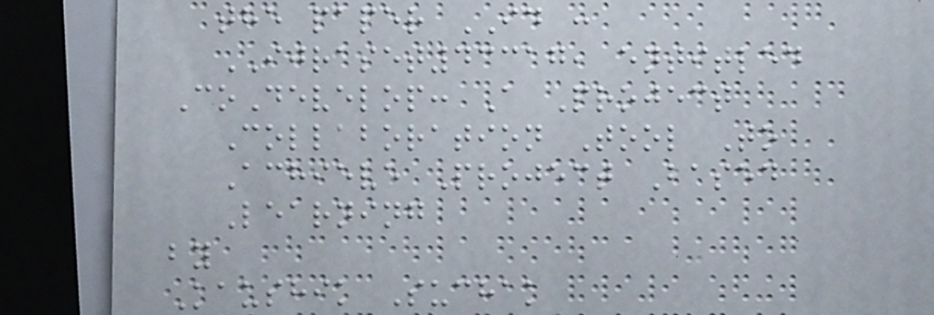the paper ID :
IJRASET43317, entitled
CoDevelop: A Project
Collaboration Tool To
Achieve Project Based
Learning
by
Kaushik Suchak
